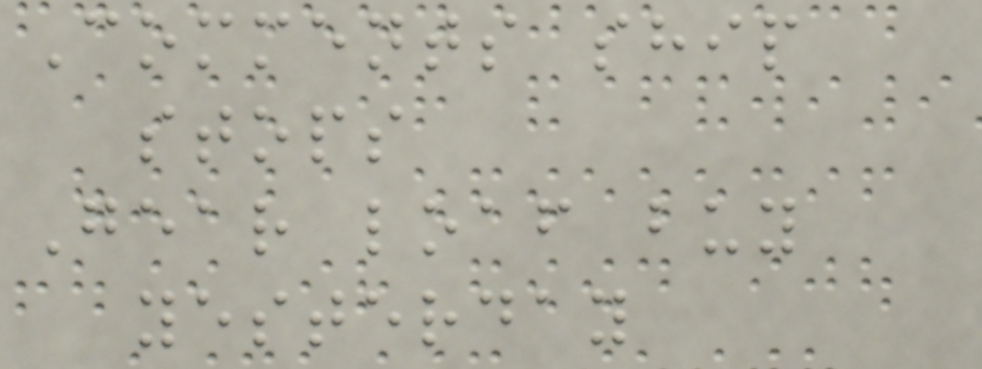Comments ship
stops
Gear loaf buy
yesterday
